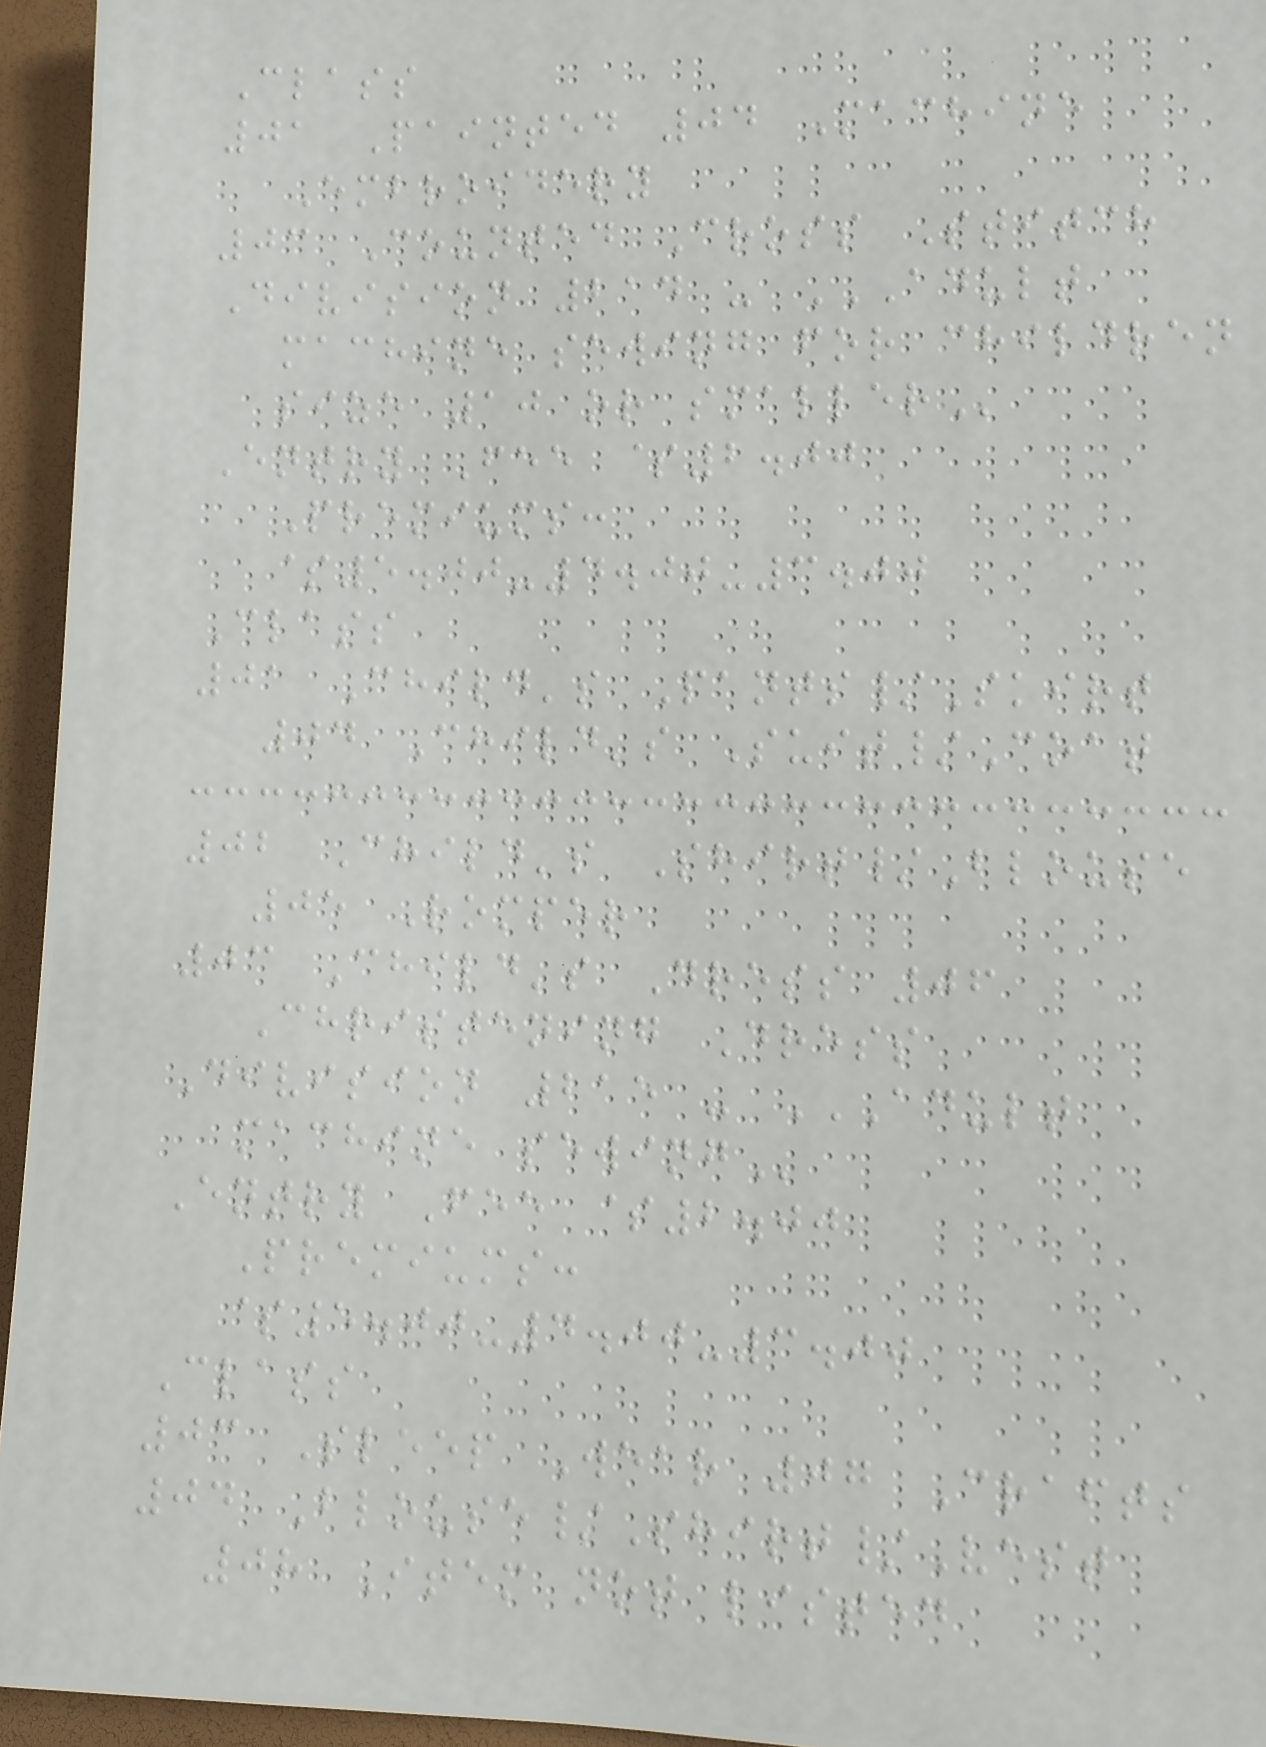Class
01 Painted 04 Machine
Embroidery
03 Counted Cross Stitch
Division 214 - ADULT
MACHINE SEWING FOR CHILDREN
SIZE 10 OR SMALLER
Entry Fee $2.00
Premiums:
$5.00-4.00-3.00
Class
01 Child's Pants/Skirt
04 Child's Suit/Coat
02 Child's Shirt/Blouse
05 Romper
03 Child's Dress 06
Christening Dress
Division 215 - ADULT
MACHINE SEWING
Entry Fee $2.00
Premiums:
$5.00-4.00-3.00
Class
03 Sleep Wear 07 Crafts
04 Blouse/Shirt/Vest
08 Item not listed
